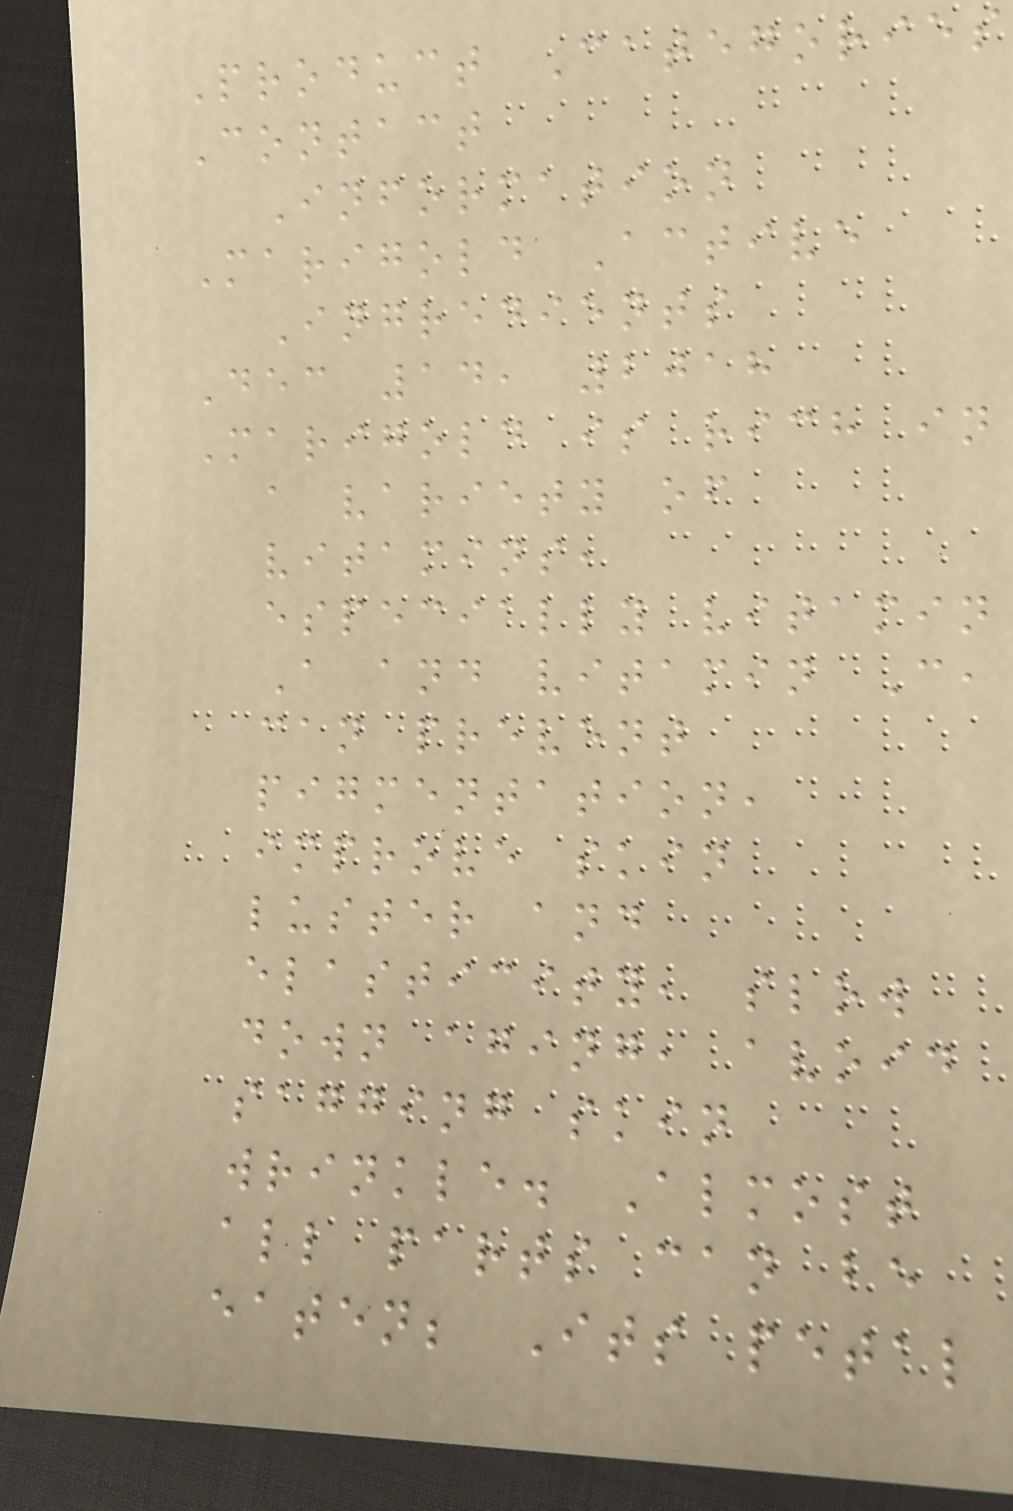Product Categories
Contact
Information
Marigold Active
Ingredients
Dec 14, 2018
Marigold is rich in
a variety of
vitamins,
especially vitamin
A and vitamin C,
can prevent
pigmentation,
improve skin
luster and
elasticity, slow
down aging, avoid
sagging skin
wrinkle. Almost
all parts can be
eaten; Its petal
